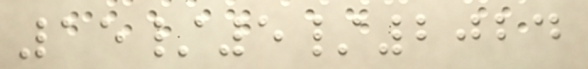15/5/2024
